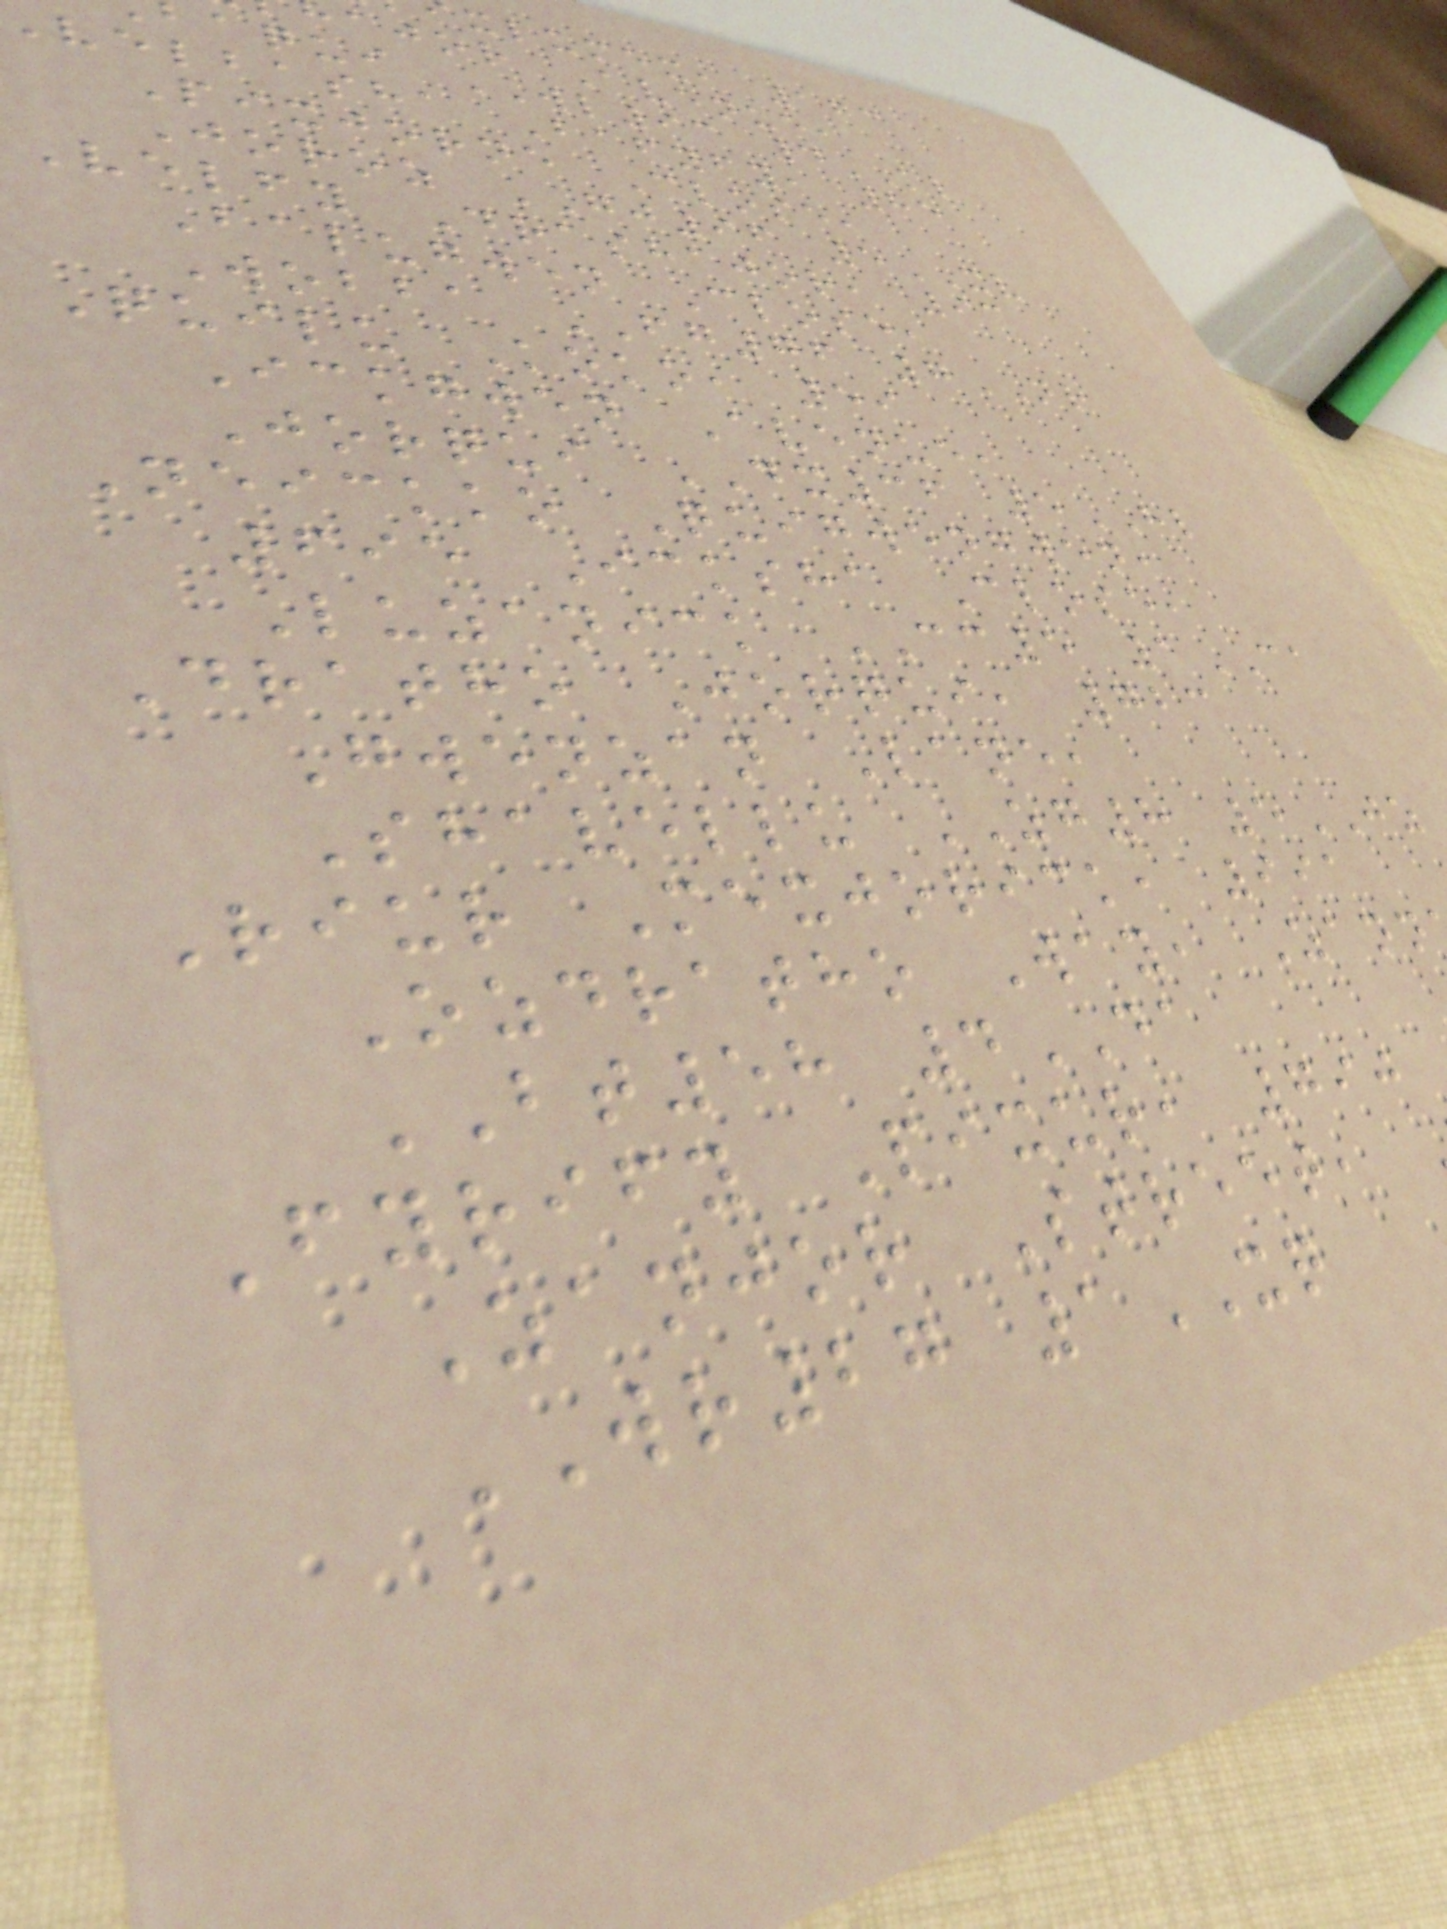xlumex, 173
ajor Avenue,
aqui WL93 4KL
velbasha Bafyfy, 85
Pixjorne Close,
Joroz GJ96 5XV
Velfy Drashajor, 93
Balugwen Close,
Wobba FG76 7NR
Quilu Koko, 59
Ickgwen Avenue,
Jorqui DX36 5HL
Neickko Quigwengwen,
695 Icksha Close,
Luzanick CC5 1CA
Dratho Jorqui, 723
Gwenzan Lane,
Shavellu ZG8 5JZ
Riur Mexjorick, 991
Ozdratho Way, Zann
BT58 4DA
Fyrify Pixur, 790
Zanjor Street,
WR27 1XQ
